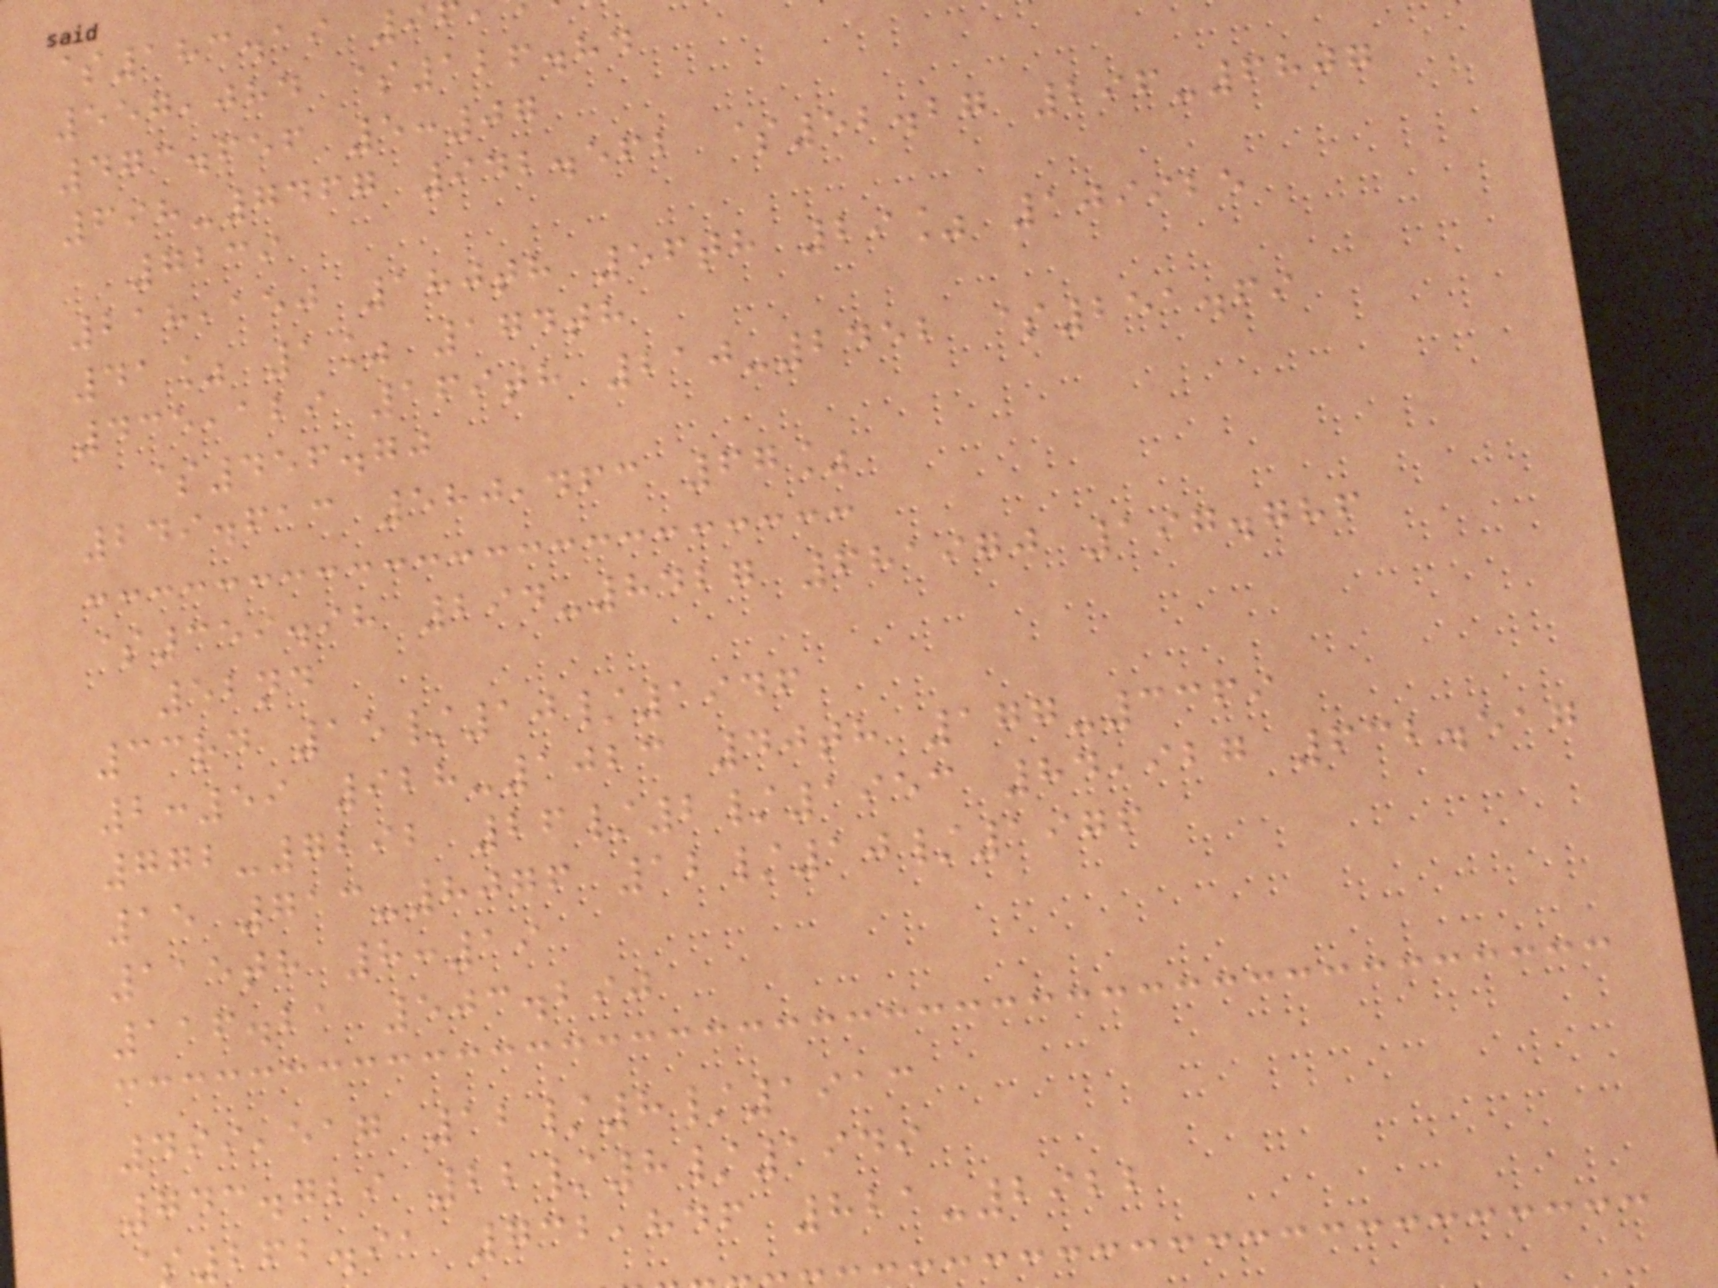$183.19 9
557,084 $126.84
473.656 5:07
698-7467 942.562 $52.27 296-6807
7239
218,150 180th 56th 29% 109925
41% 1% 174th
435,129 169th 210-2452 $251.69
$456.70
249.613 580,463 67%
$359.98 294-8427 681970 197.786
52nd
33rd 15/10/1946
2:59 928-1023 40th 177-3369
772-7292 26/2/1953 84,927 632.517
15 713-8076 12/10/1976
115th 8:19
116.21 503.290
499,517 12/8/1913
743.729 22/8/1949
262.91 732,846 821-2922
